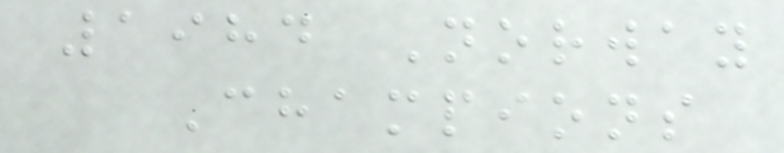1984 Norway
Champions
